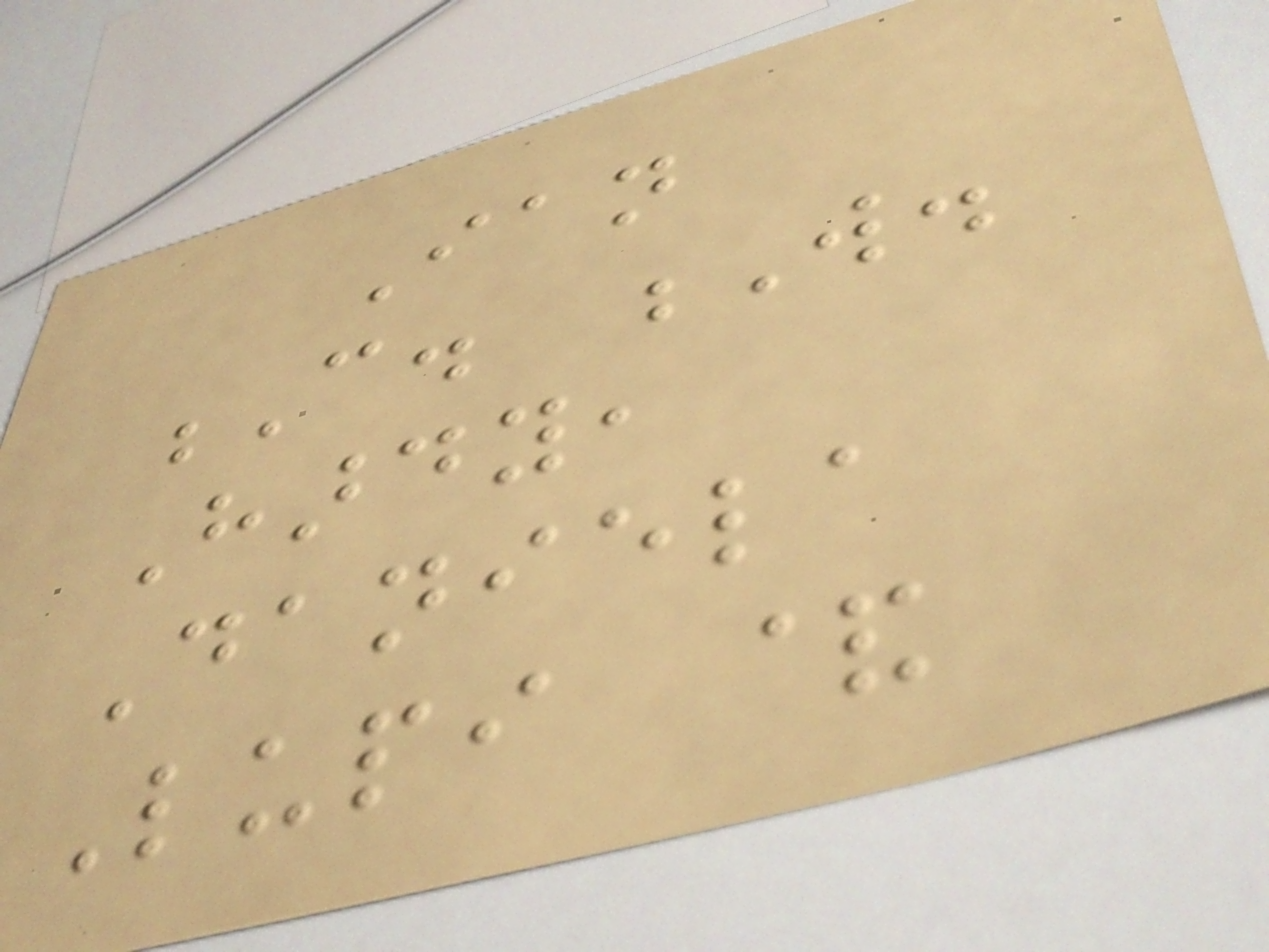Ian
C. W.
Hardy,
Daniela
Lupi &
